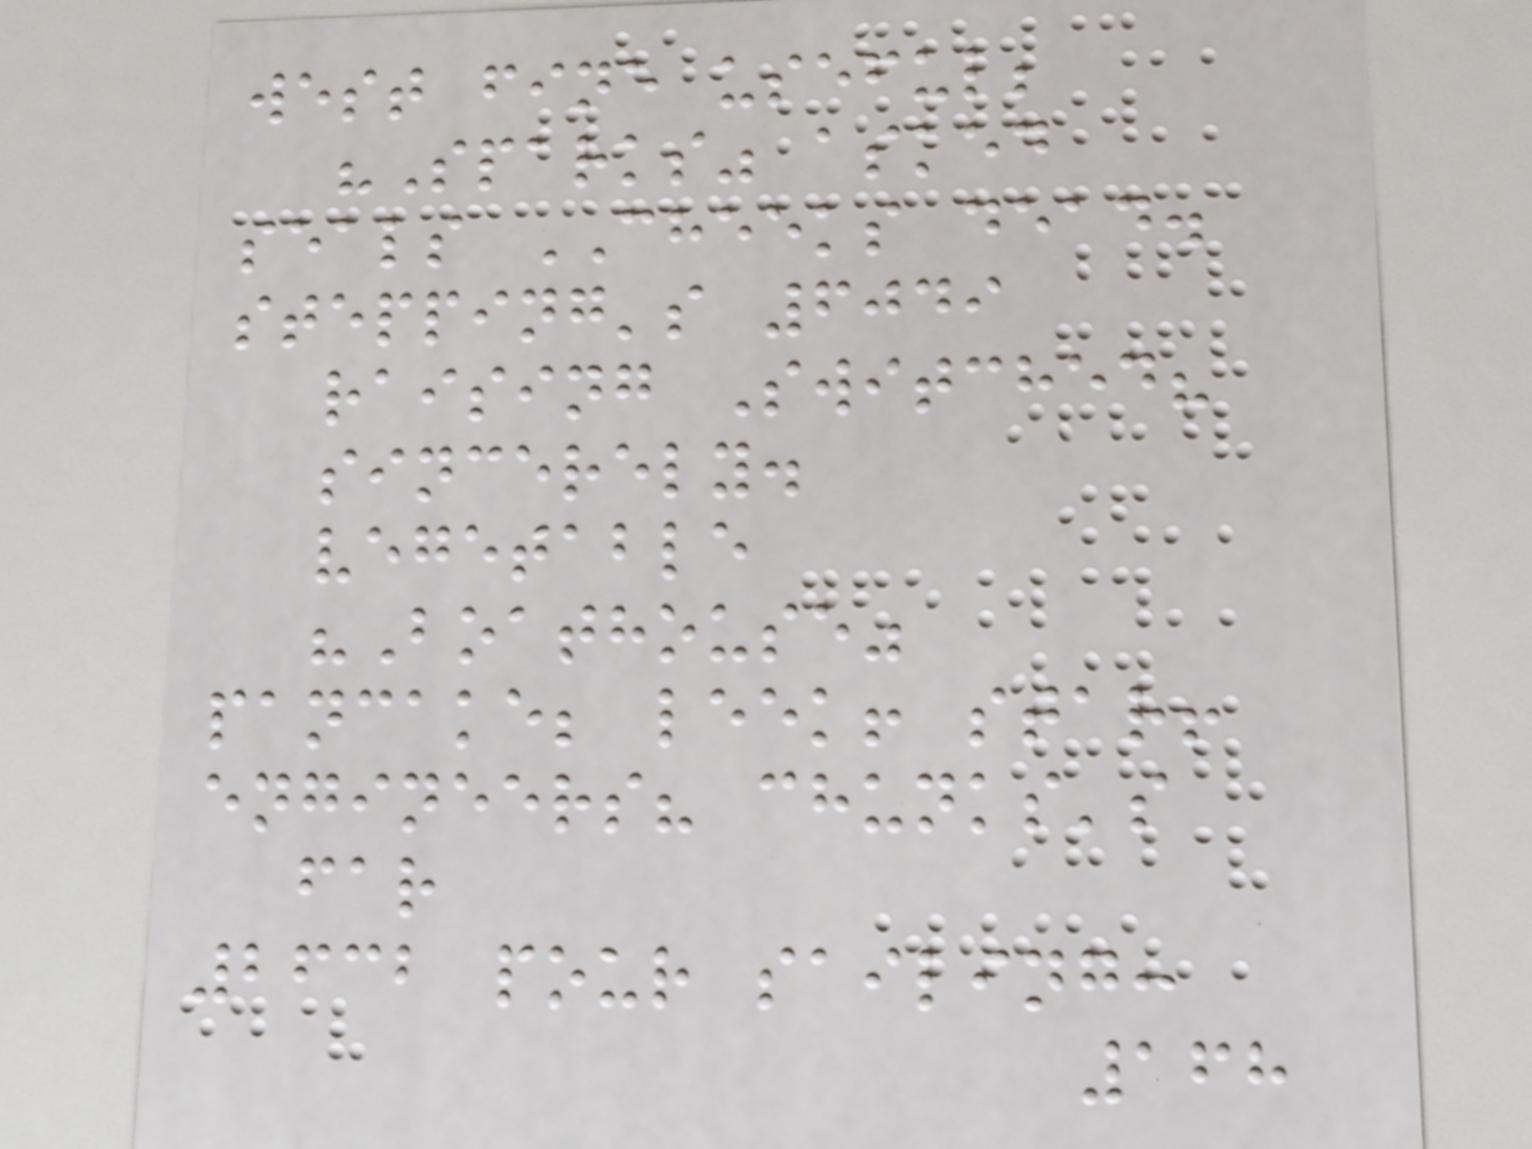west fine useful;
"Sparks" asked
seals CHEEKS dead.
stepping's 6049
raising Switched?
sincerely.
vegetable
"Boathouse"
pancake; leek! star!
engineers? chunks's
far
2632 pour sailing:
168
